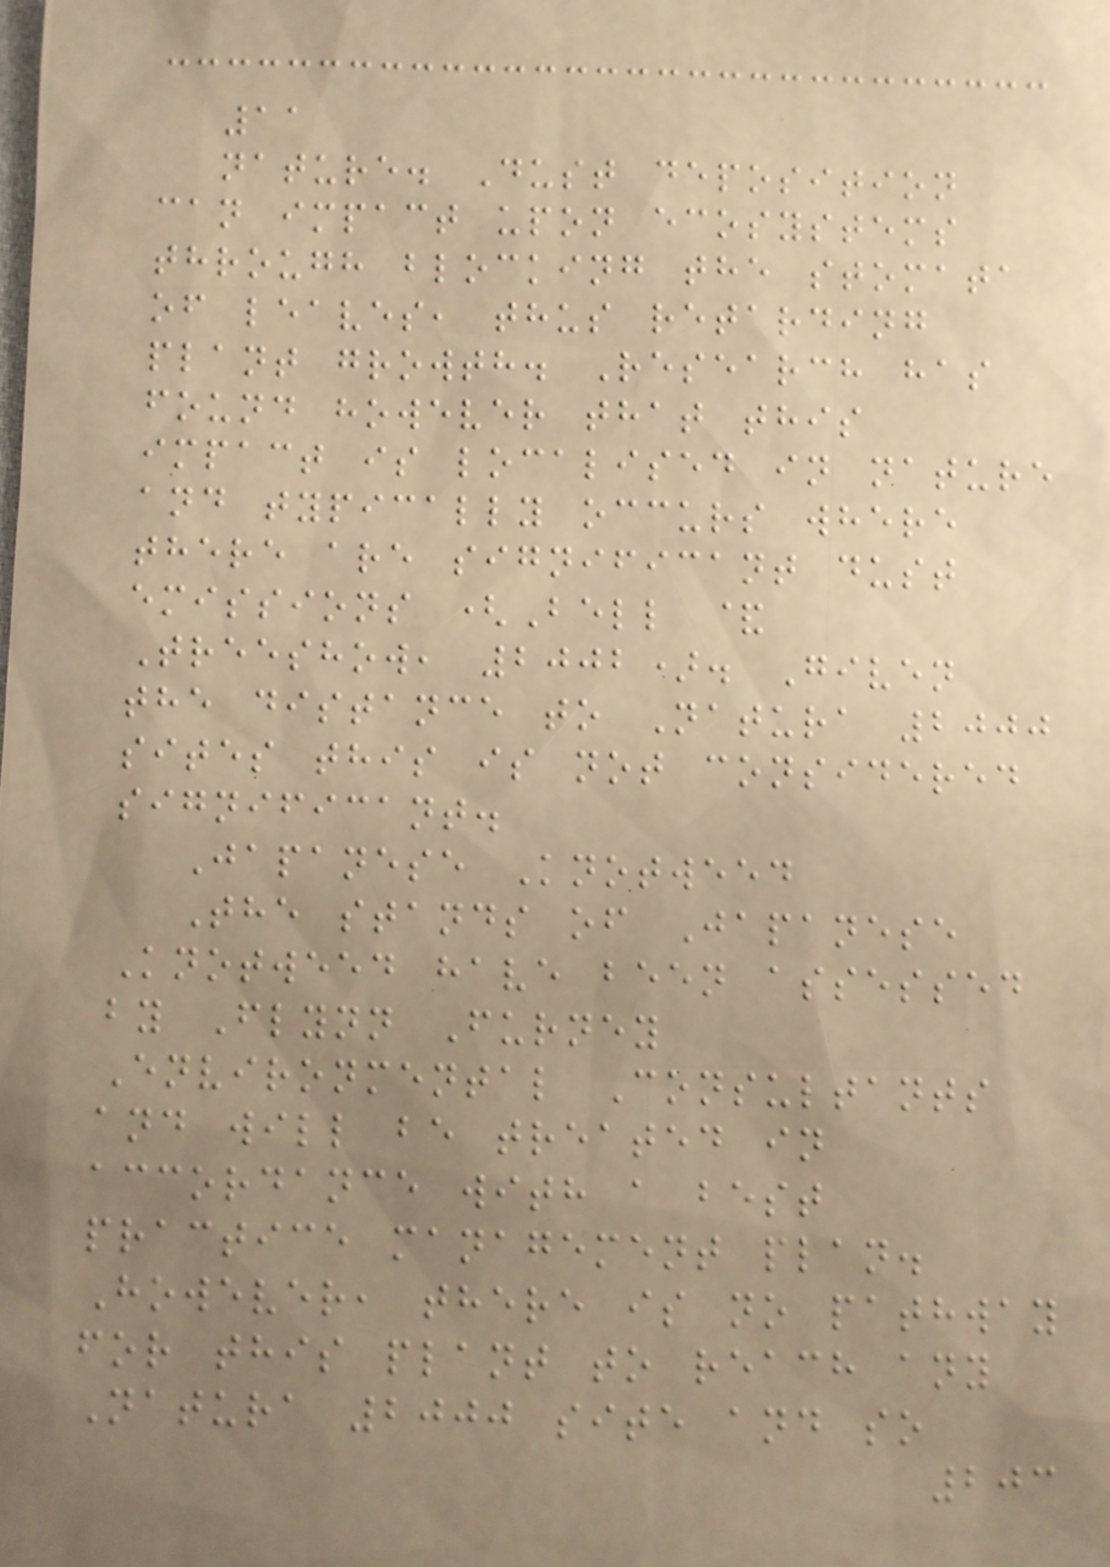11
nature. Dust deposition
can impact upon ecosystems
through blocking the stomata
of leaves, thus retarding
plant growth. Research has
found however that this
impact is localised in nature
and typically occurs where
there are significant dust
emissions (Bell &
Treeshow, 2002). Given
the distance to Natura 2000
sites this is not considered
significant.
Japanese Knotweed
The stands of Japanese
Knotweed have been assessed
by Flynn Furney
Environmental Consultants
and will be treated in
accordance with a best
practice management plan.
However, there is no pathway
for this plant to reach any
Natura 2000 site and so
203
